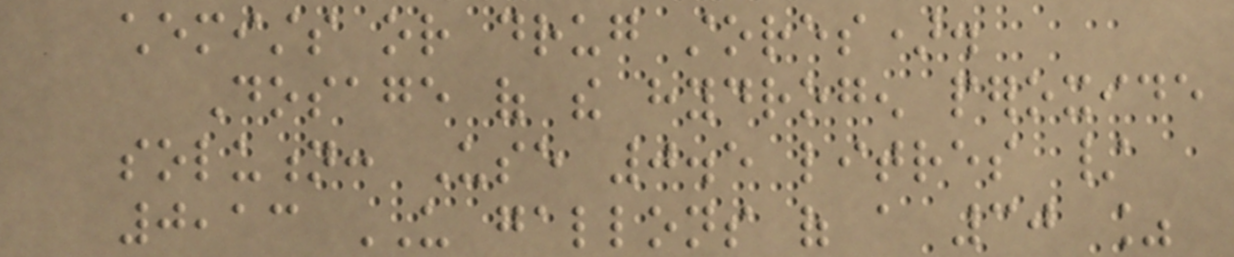chemists or drug stores).
Dosage of the hydrogen peroxide
solution: Use 0.5 litres /
0,13 US gallons of a 30 %
